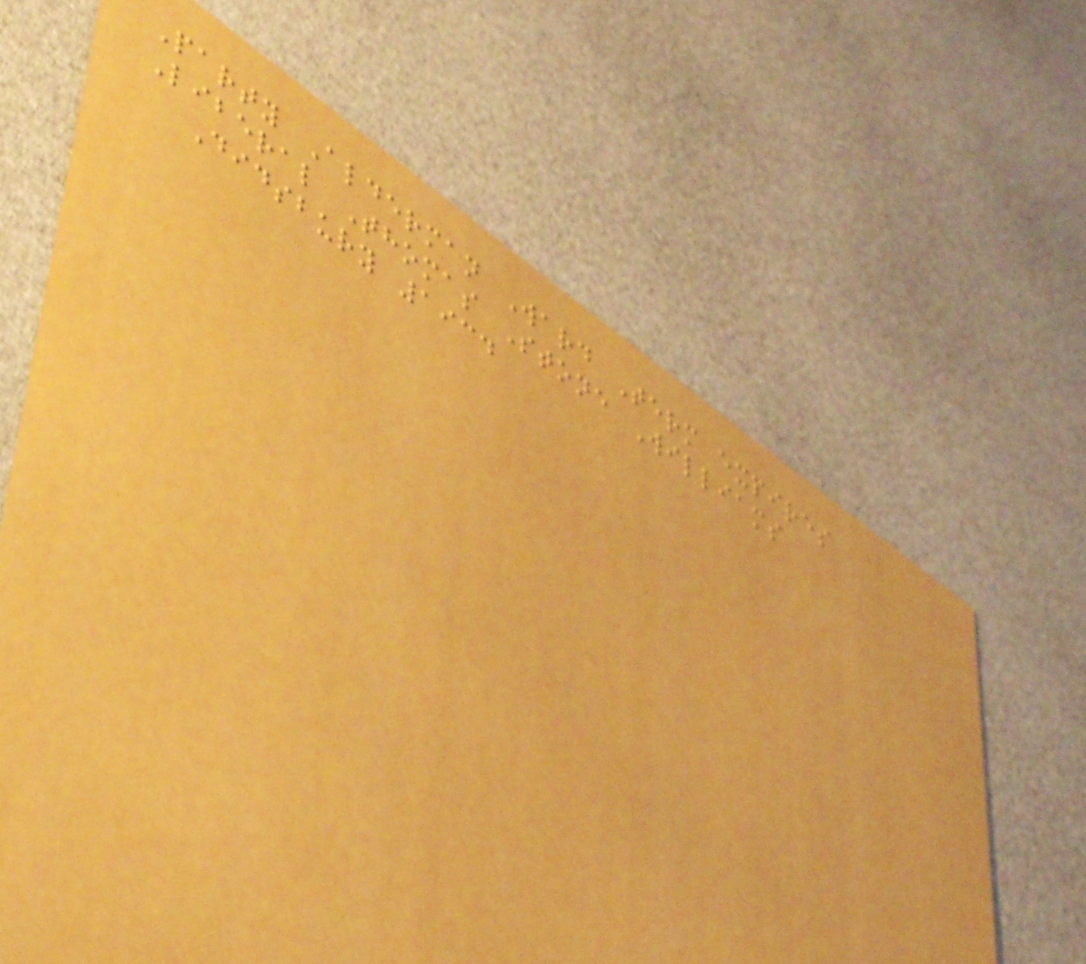Party Alderman Ward Term expires
Liberal Thomas Stone Williams
Didsbury 1934
